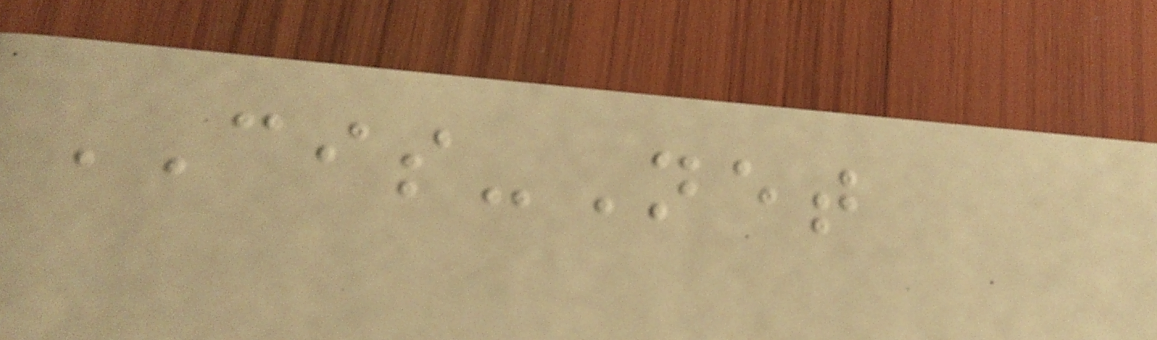CIS-Net
